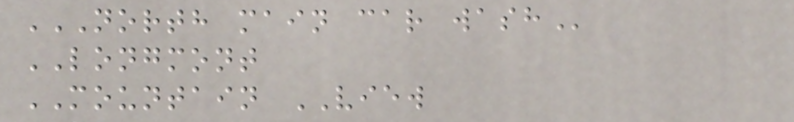NORTH MAIN CAR WASH
LONGMONT
MOUNTAIN VIEW
